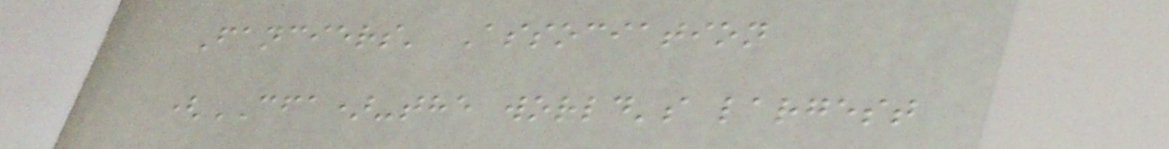Fanciers' Association
(CFA)-the world's largest
